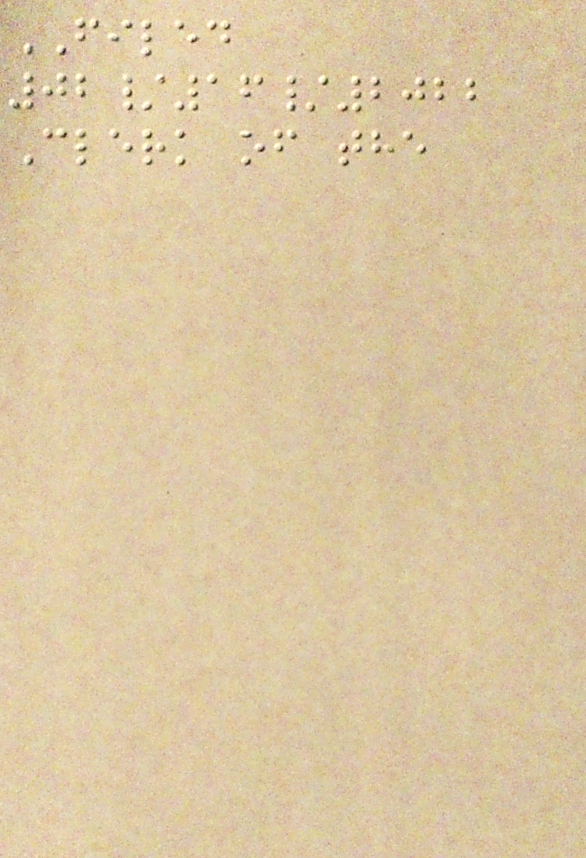FILED
02/16/2022
Clerk of the
